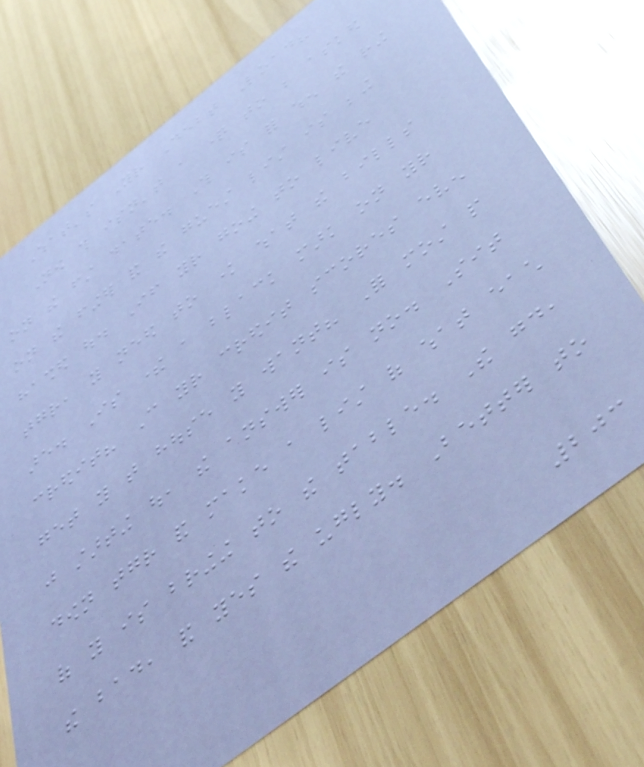What's Your Debt Load?
Now this isn't a question to be asked
on the first date. This is for when the ring
on the finger and the guest list is being
hashed out. If your going to live
together, you need to know what the bills
are. Is there a black mark on your
credit? Can your credit scores even
get you that house you want? For most people
just starting out, the answer is no. Sit
down together and make a list of what each
of you is bringing to the table. The good,
the bad, and yes the ugly. Better to
203
